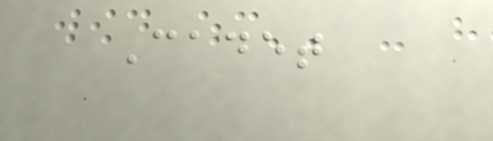Cadet
